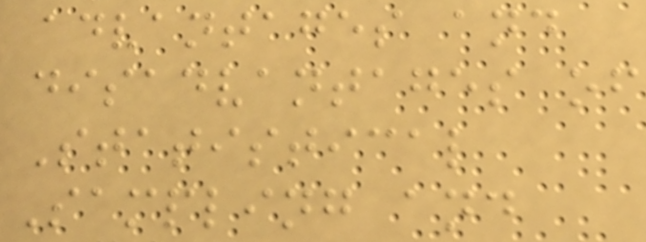advantages and
disadvantages of
Statistical
Sampling and
